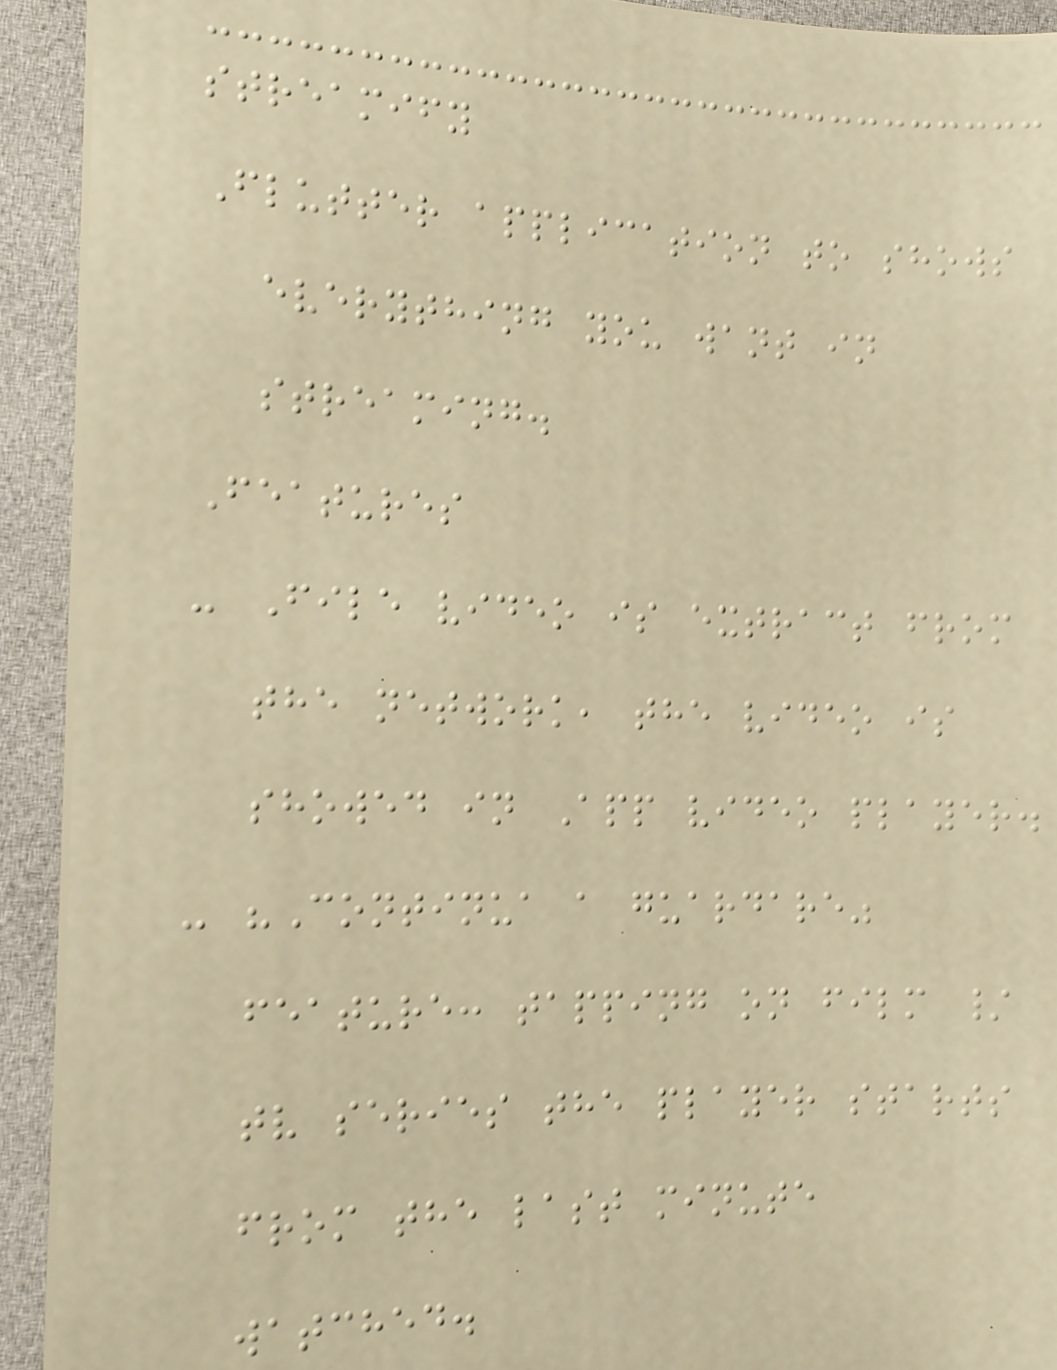streamify
Flutter application to shows
everything you want in
streaming.
Features
- File video is extract from
the network, the video is
showed in App video player.
- "Continua a guardare"
feature: tapping on film /
tv series the player starts
from the last minute
watched.
